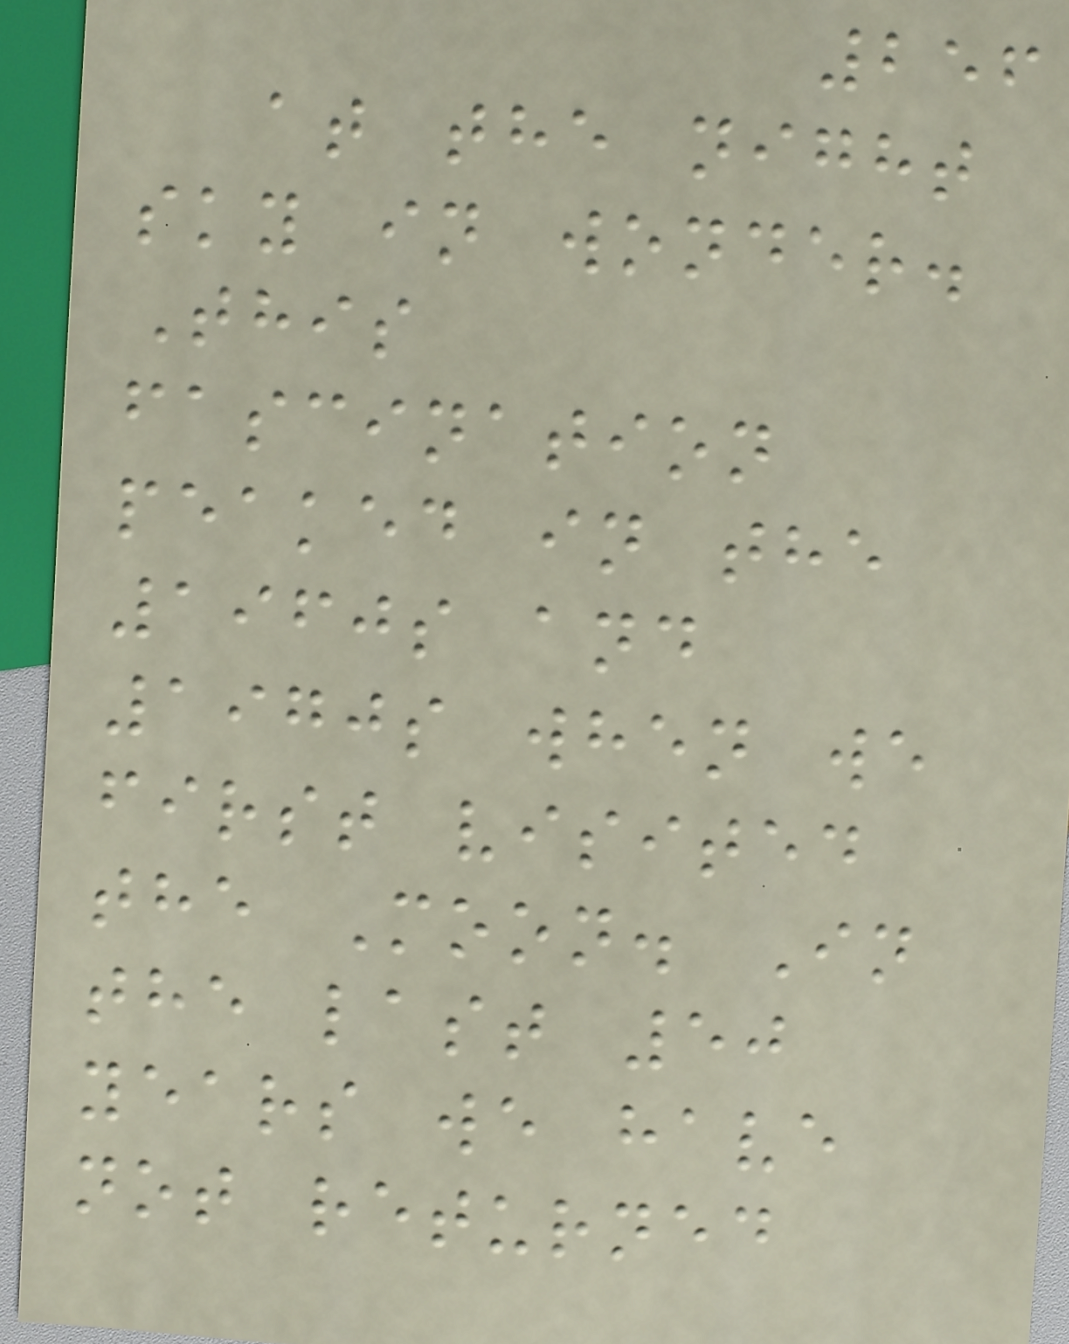256
at the night
sky in wonder.
This
fascination
peaked in the
1960s and
1970s when we
first visited
the Moon. In
the last 50
years we have
not returned
